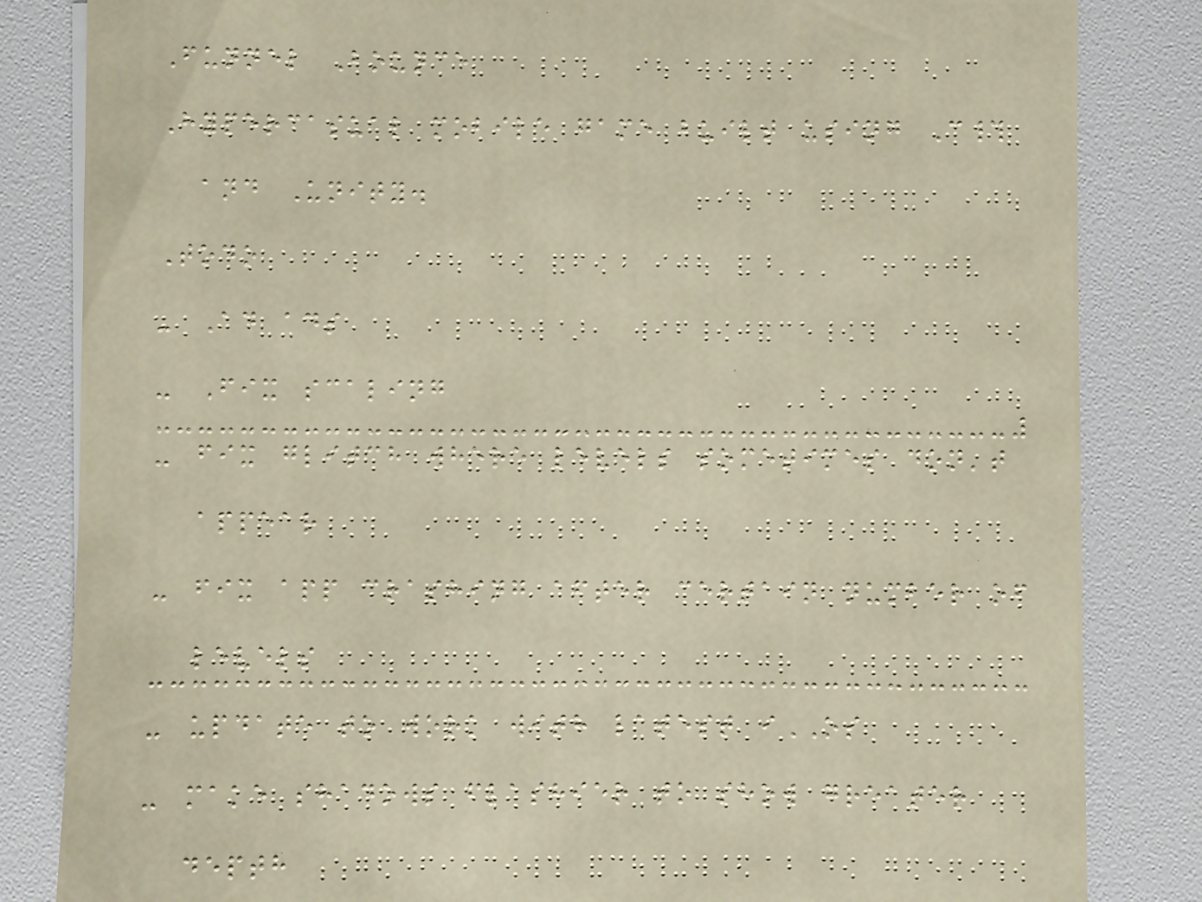Funnel Bounce
Hypercasual mobile game built using C#
and Unity.
Todo
- Ad ads
- Fix scaling
- fix glitch where levels sometimes don't
appear
- fix app crashing after certain number of
levels
- update to work with latest iOS
- make shadows flashier to show greater
depth
